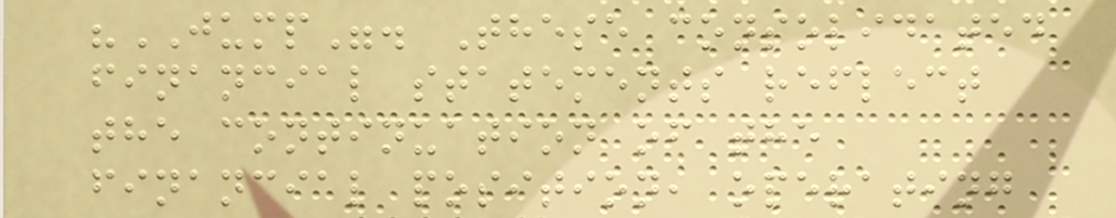"JUMP". These consolidated
financial statements reflect
the continuation of the
financial position, operating
